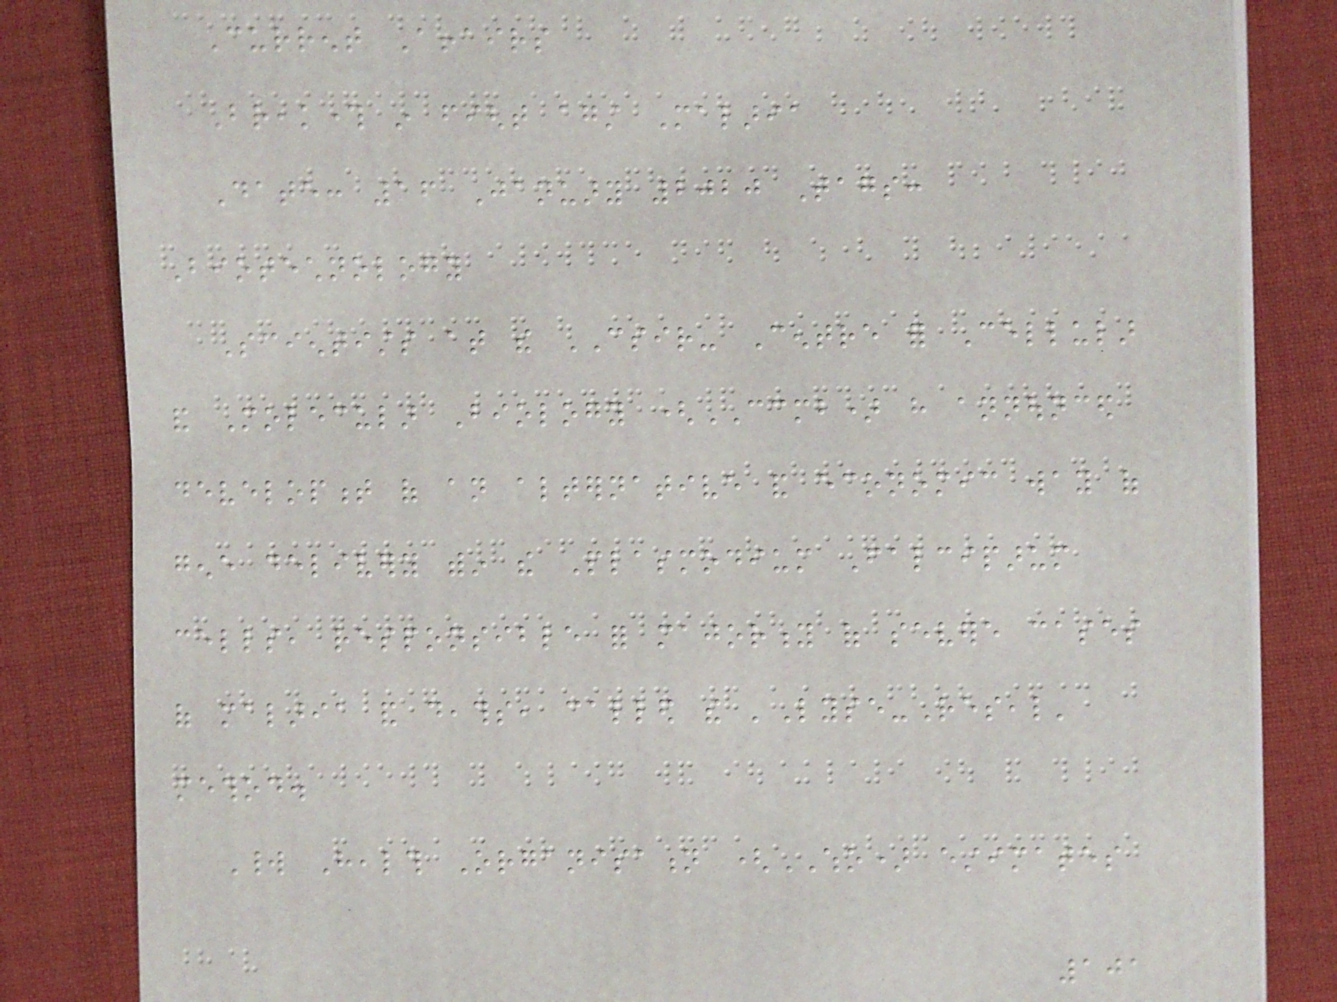Current Affairs
Breakthrough in fight against Malaria
Date: 16 January 2020 Tags:
Biotechnology
Scientists at the CSIR- Centre for Cellular
and Molecular Biology (CCMB) have announced
development of an alternative and economic way of
gene delivery within the Plasmodium Falciparum
cells, responsible for majority of severe cases
of malaria and deaths, called the 'Lyse-Reseal'
method.
World Health Organisation (WHO) estimates
101
